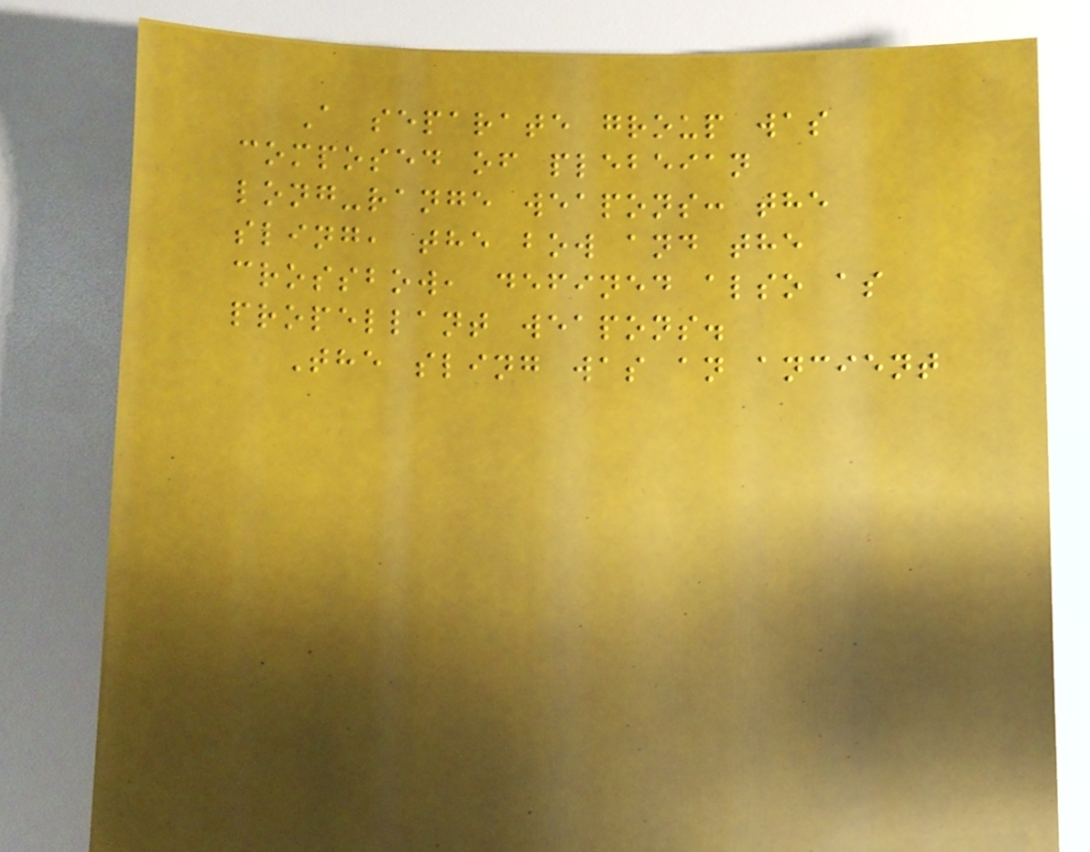A separate group was
composed of plebeian
long-range weapons: the
sling, the bow and the
crossbow, defined also as
propellant weapons.
The sling was an ancient
